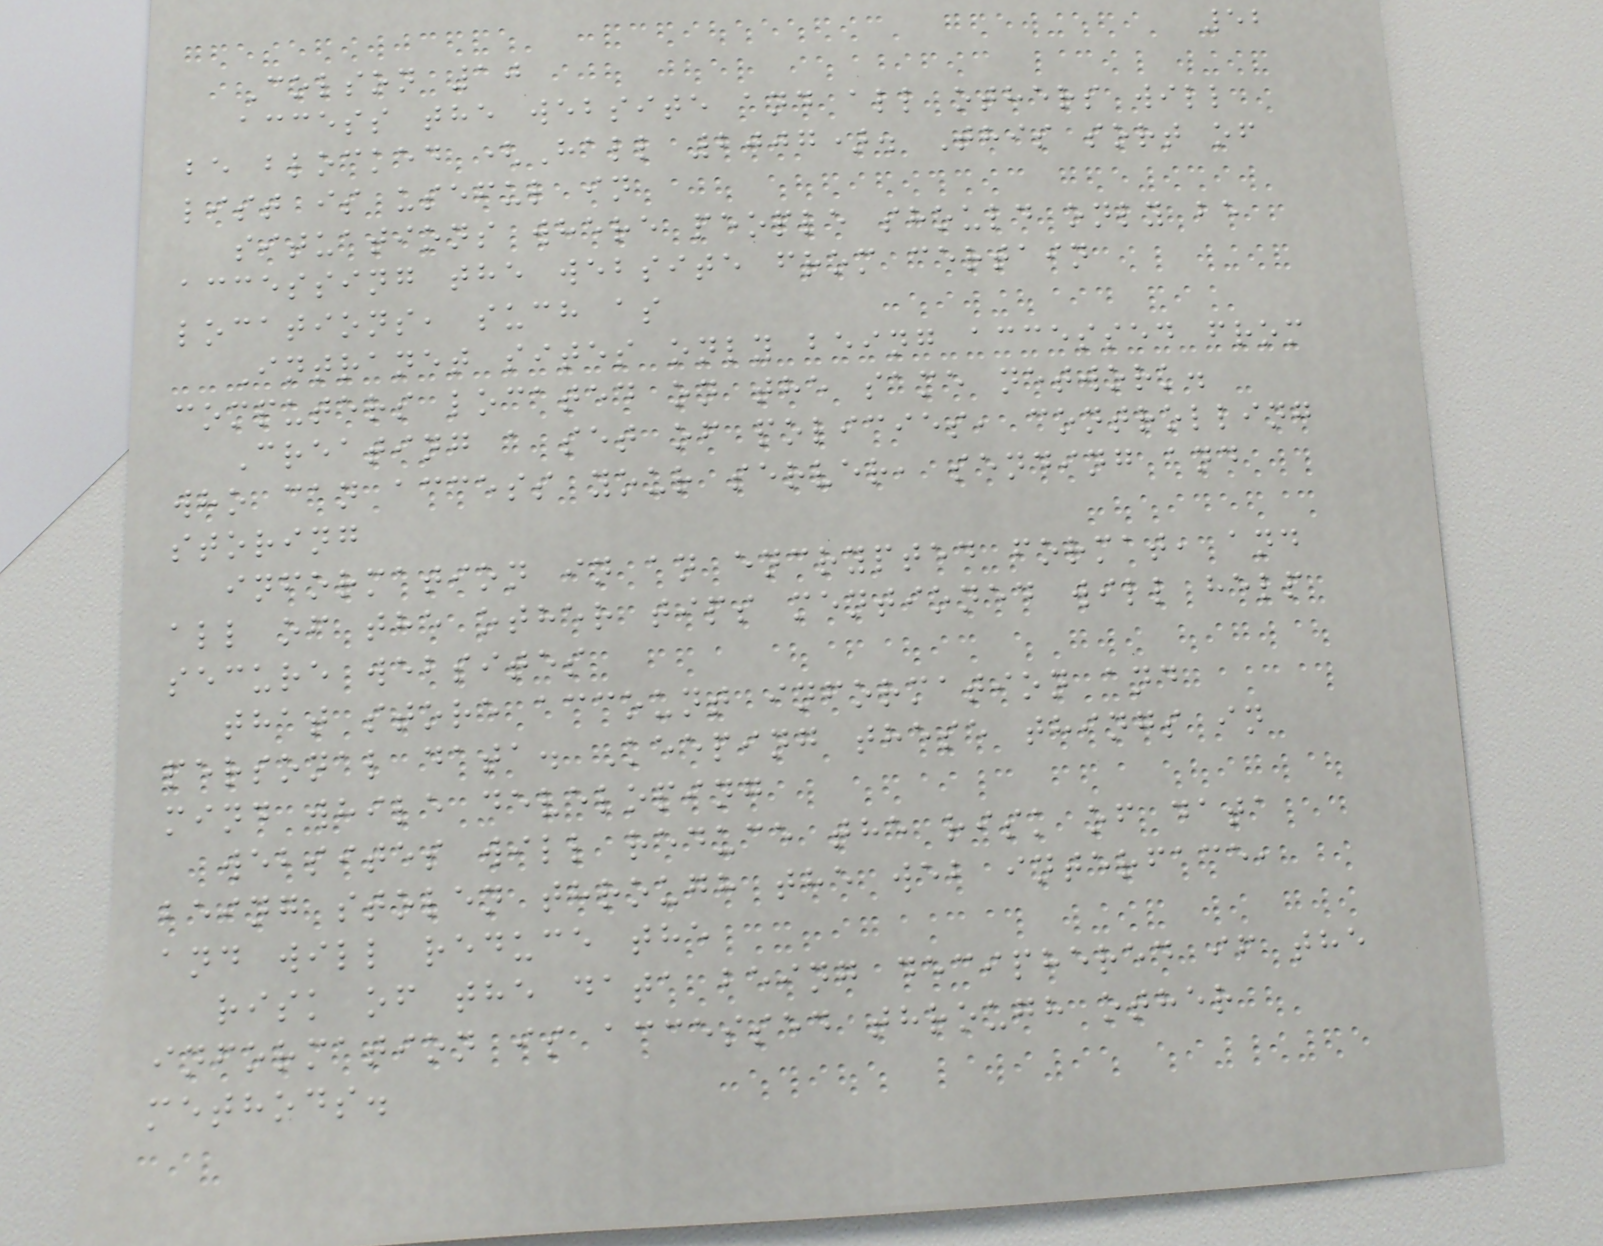52
Colson 10
access the website and all others will
be blocked (Hall 2007). This sort of
list is useful in
situations where people should only be
accessing the website from certain
locations, such as
Intranet sites only being accessed from
computers located on the same network.
Creating a set of policies, controlling
who can access your server, sending and
storing
information in an encrypted format, and
all of the other tips mentioned will help
secure websites
that store account information and
personal data. Keeping these things in
mind while developing
websites will reduce the risk of data
being stolen through the web interface,
and will reduce the
risk of the data being deciphered if the
information is accessed through other
methods.
